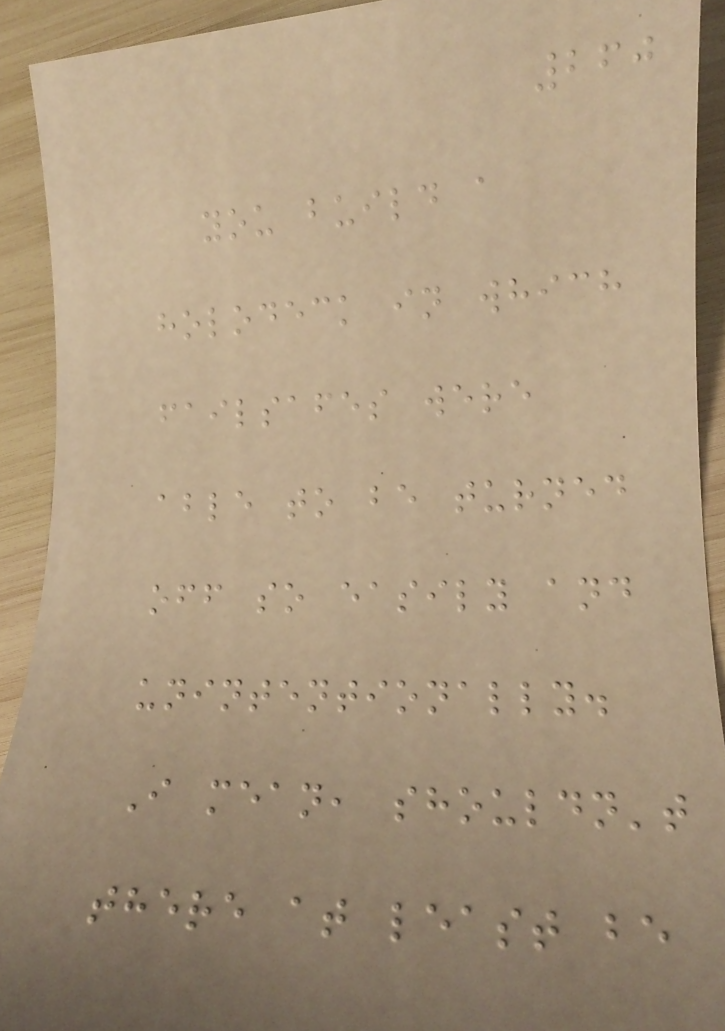260
you build a
holodeck in which
failsafes were
able to be turned
off so easily and
unintentionally.
I mean, shouldn't
there at least be
